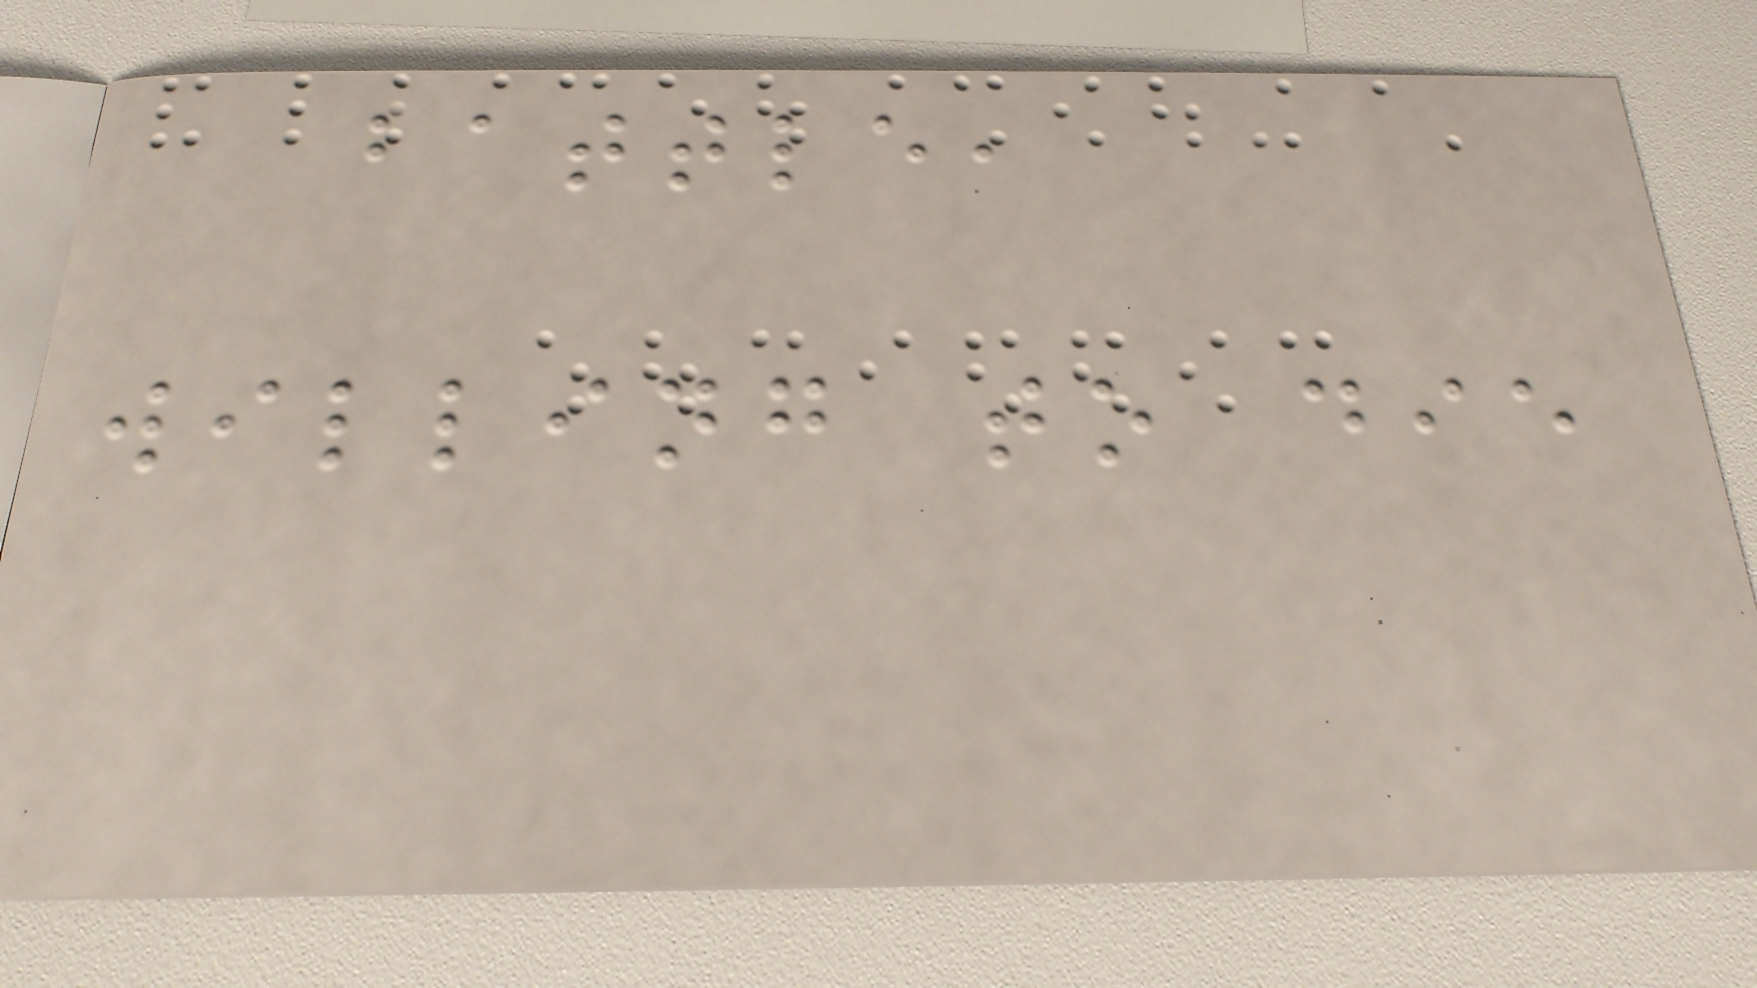battle,
willing to die
